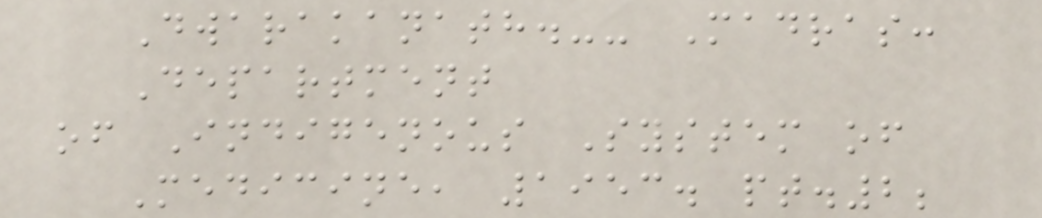Dwarakanath.-- Madras:
Department
of Indigenous System of
Medicine, 1953. pt.2;
